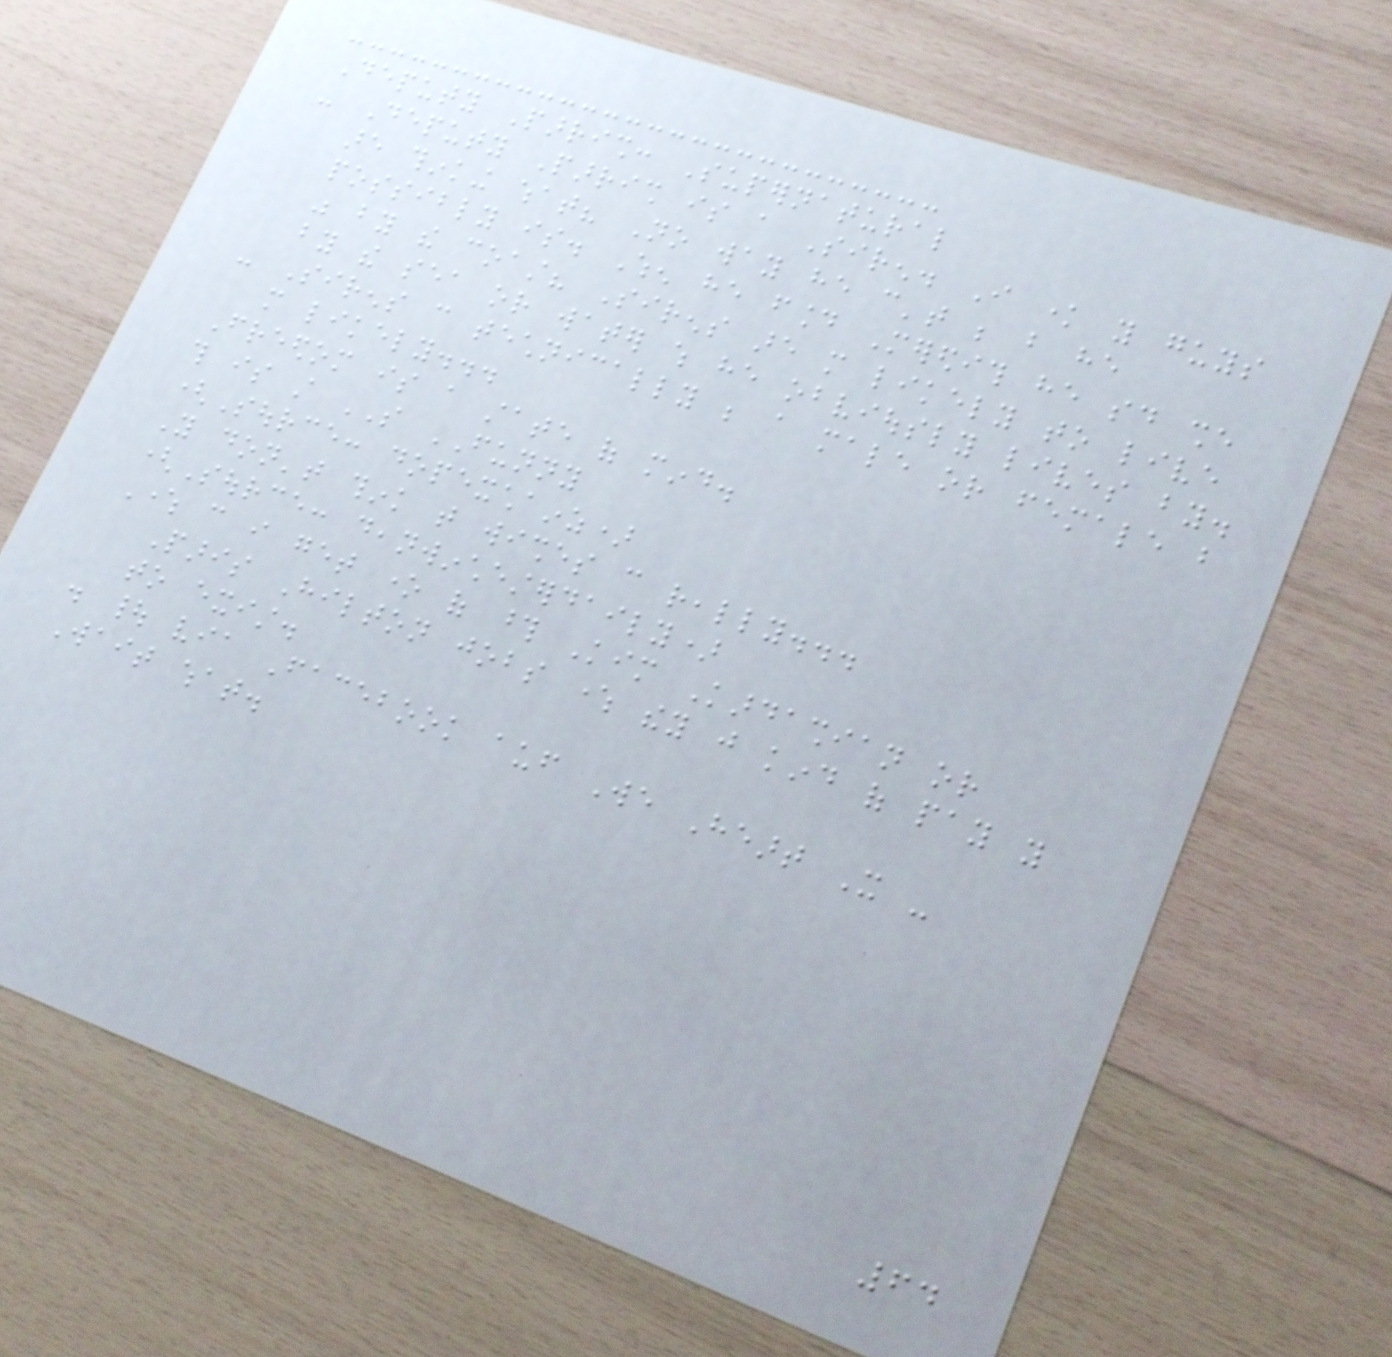Deputy Parrish: Supernatural
- Deputy Parrish is a Siren. I know you guys
are thinking what? No way he can't be but he
possibly is. When he found Meredith he said she
was by the coast? Sirens are more likely to live
by the sea or water which he obviously lives by.
- Sirens can technically be a male or female but
more likely...
Freedom is a state of mind.
this is still SO FUNNY
(Source: dopexchainz)
You don't think that wishes can really...
(Source: deanwinchesterdaily)
Where can i get one of those Kim Kardashian or
Paris Hilton jobs where they just kind of pay you
to exist.
. | via Facebook auf We Heart It -
Wait what.
64
